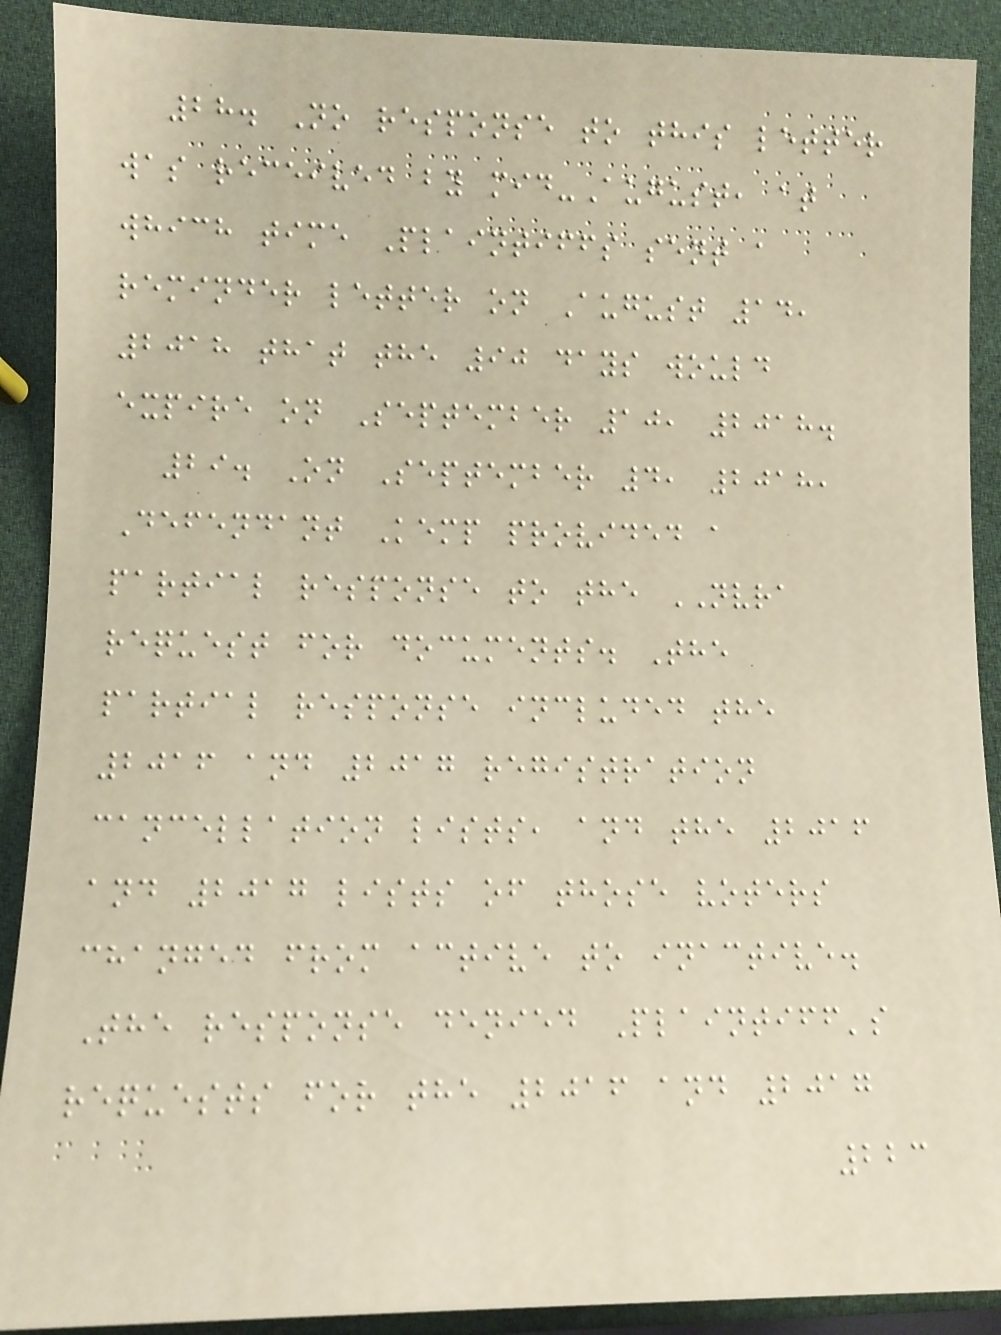28. No response to this letter
was received by mid-August, at
which time Plaintiffs sent a
reminder letter on August 14,
2018 that the 90 days would
expire on September 10, 2018.
29. On September 4, 2018,
Defendant Kemp provided a
partial response to the NVRA
request for documents. The
partial response included the
2016 and 2017 registration
cancellation lists, and the 2016
and 2017 lists of those voters
changed from active to inactive.
The response denied Plaintiff's
requests for the 2016 and 2017
223
